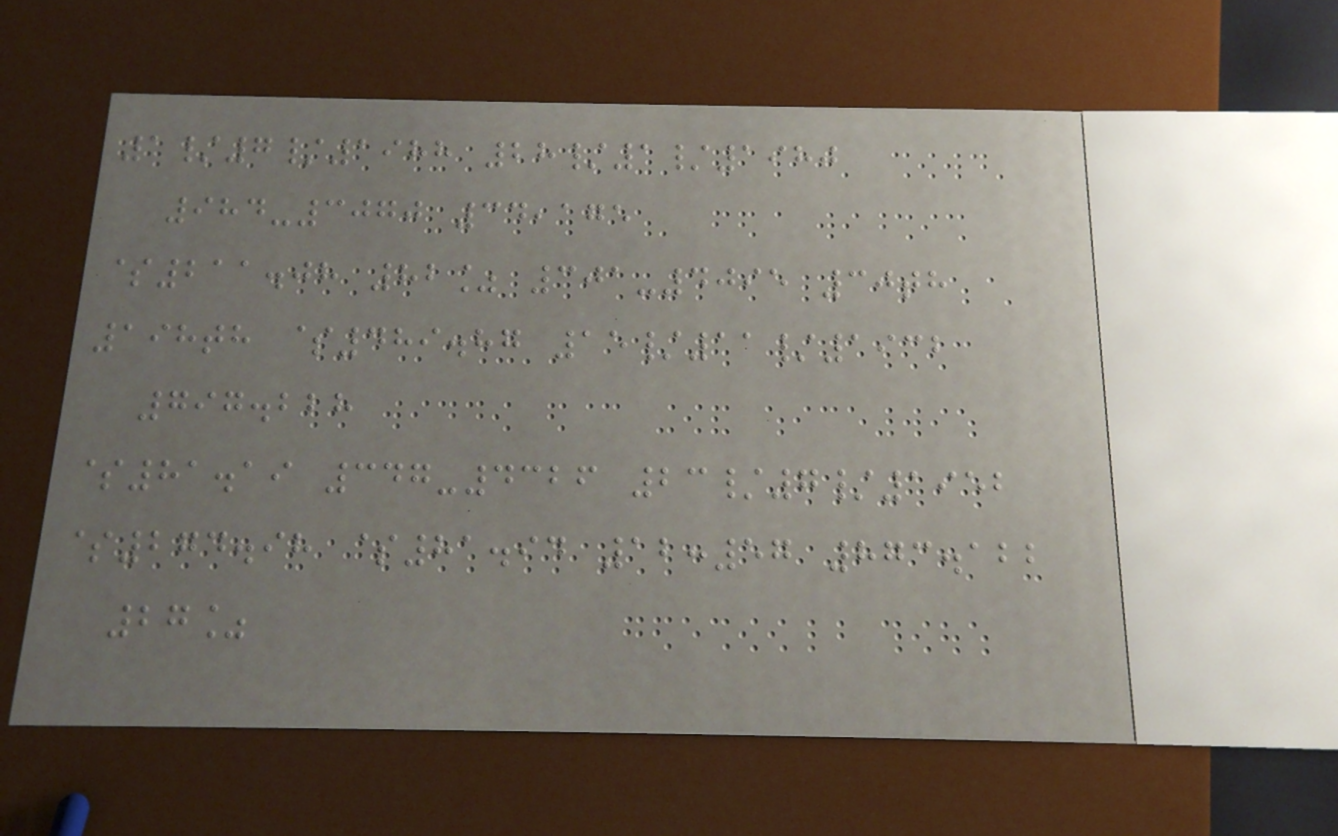1/7/1988 28/1/1980
984-3070 34,175
$211.08 82% 301-4095 30th
198th $489.87 15/11/1932
797.228
$81.19 347-4326 23/7/1952
$274.98 $81.94 12:57 873.122
27%
